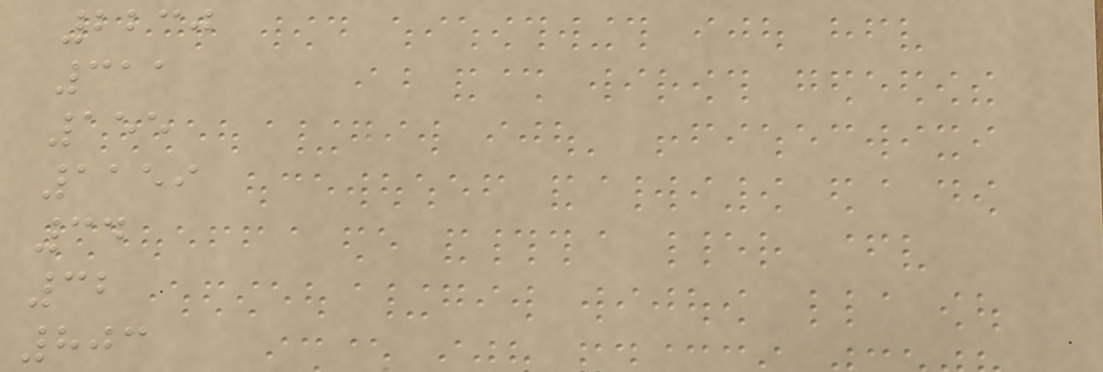2230
311
155
1159
34
32
803
